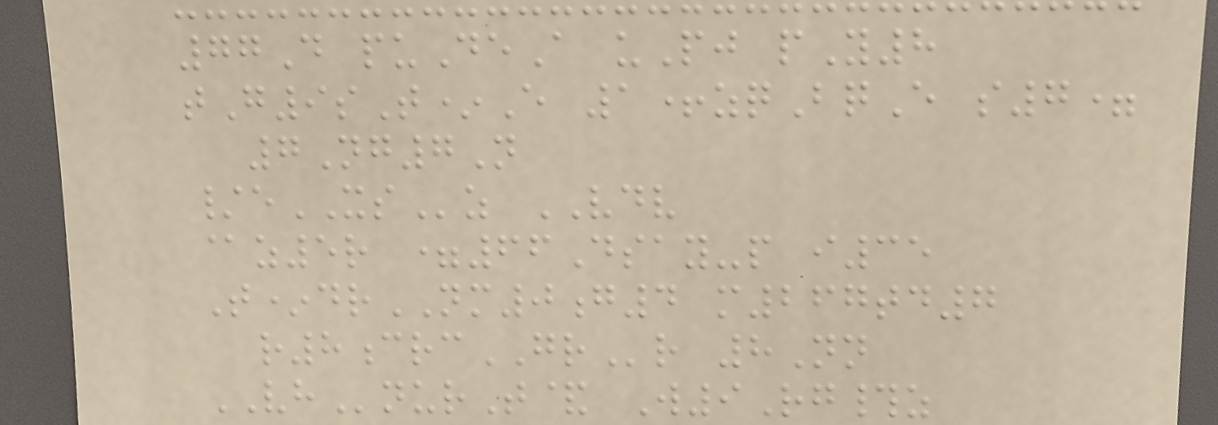77D puDeA uPj pY8
tG9sT*E 1+zqBqE s7=
7Ng7N
/eXSz VDV
@z5r =66Dsay-p i35
T*drNM0g4 m267td7
r8crcGRr 8Nn
VHnurT& W9Rg#z
